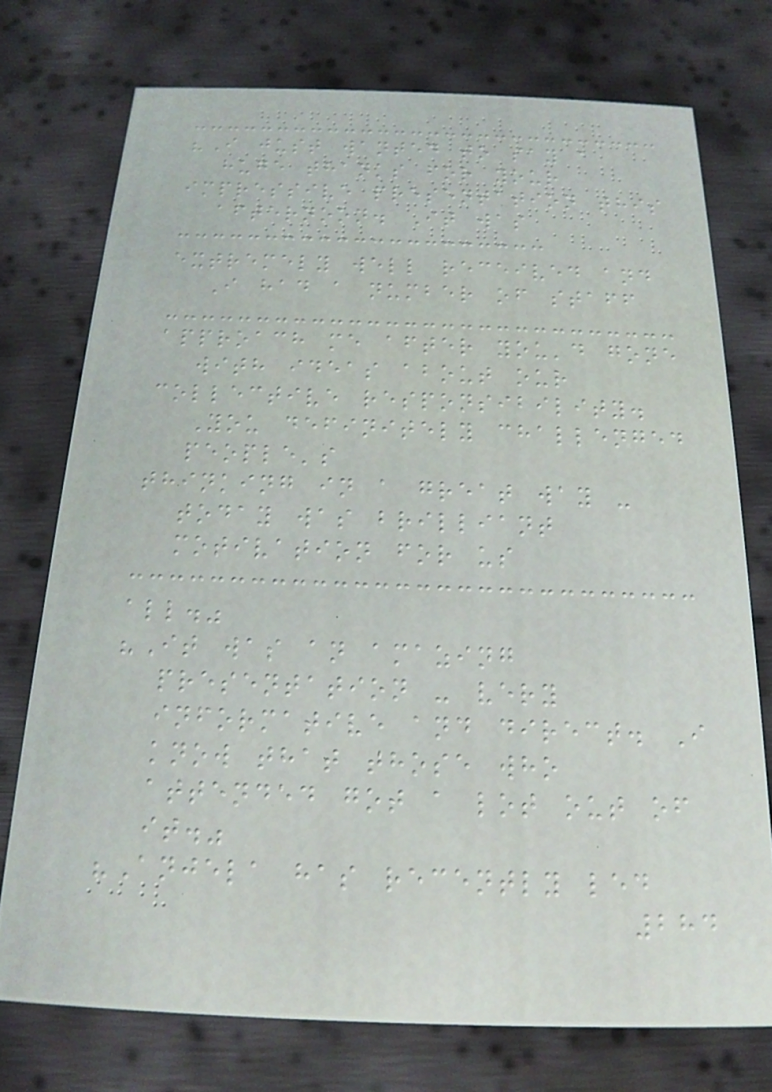"I just wanted to say a
huge thanks for your
impressive presentation this
afternoon. It was
extremely well received and
I had a number of staff
approach me after you'd gone
with ideas about our
collective responsibility.
You definitely challenged
people's
thinking in a great way -
today was brilliant
motivation for us
all."
"It was an amazing
presentation - very
informative and direct. I
know that those who
attended got a lot out of
it."
"Anjela has recently led
284
